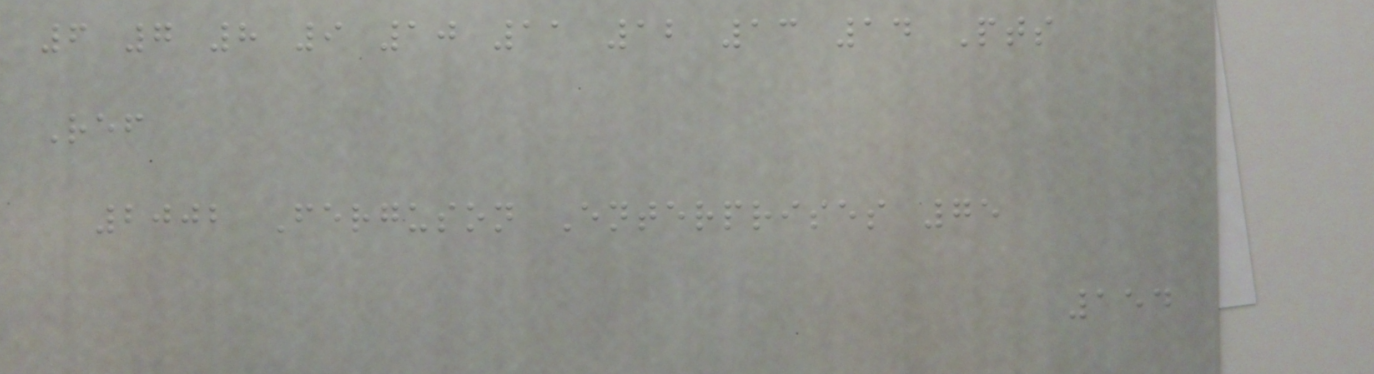6 7 8 9 10 11 12 13 14 Pts
Ref
2002 Ferguson Enterprises 75
154
